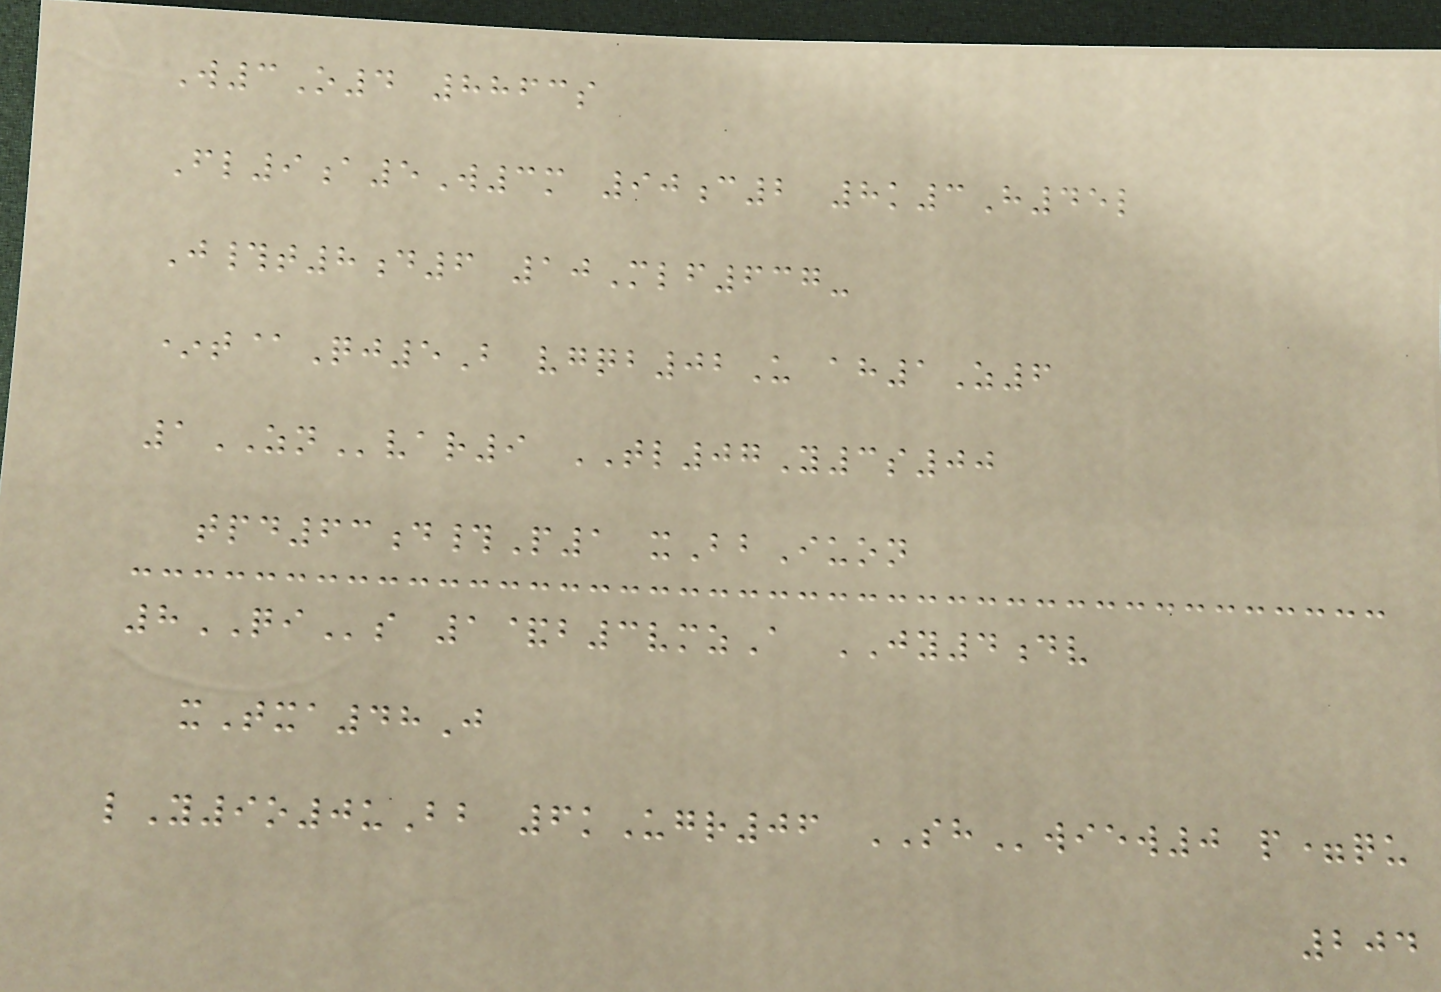W3O4 8863s
Fl9a5W3m 90c2 8k3H45l
J#t8d6 10Mlf637-
*t@Qj5B vgqb02U ah1Z6
1ZNvar9 TL07Y3s00
tpd63d#P1 xBbIuon
8QIs 1&b3vmzA JY4dv
xTxa48J
lY9o0uBb 6kUgr06 SHwiew0 p=qu
204
